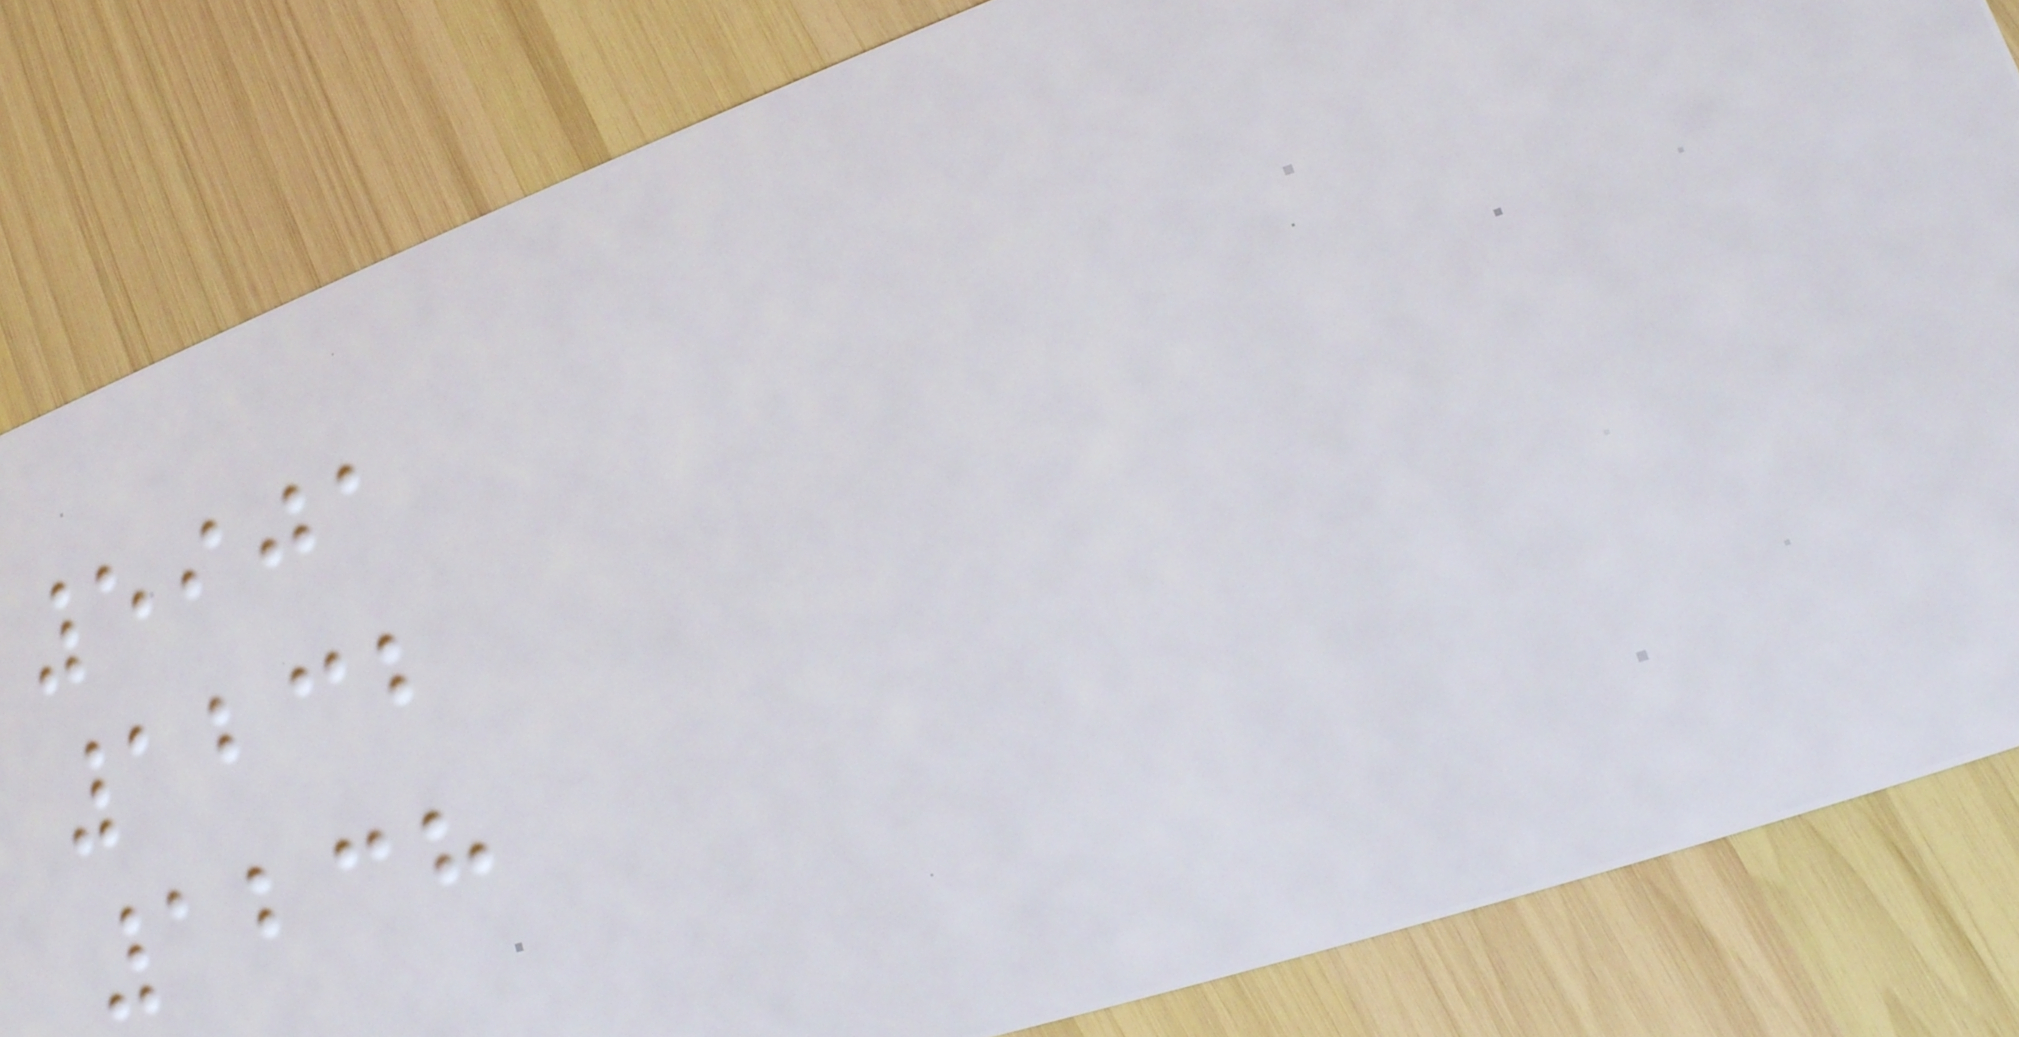5901
1232
1238
